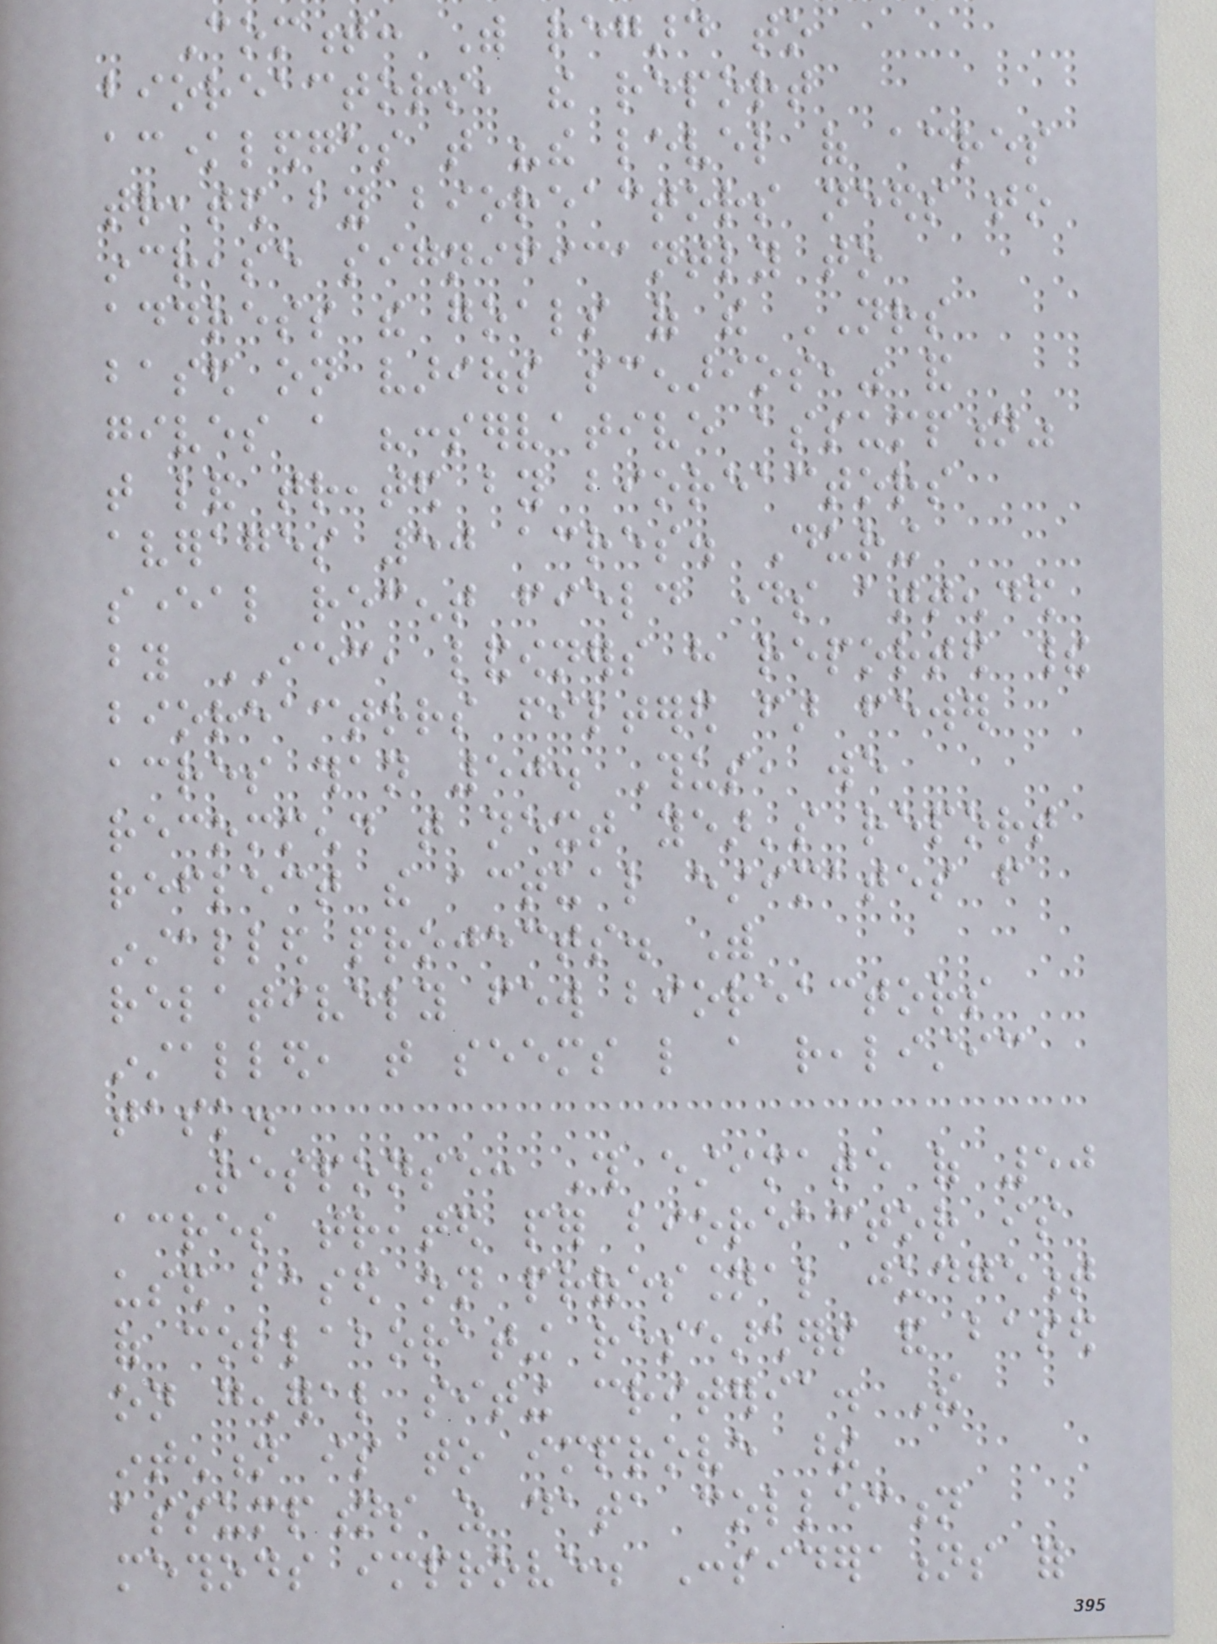Comment: With regard to
bioreactors, the report
acknowledges that "the level of acres
treated by bioreactors needs to
increase significantly to
address the goals of the NRS
based on various scenarios," and
gives a "conservative assumption"
that land treated by bioreactors
averages 50 acres. During
several recent field days attended
by IEC, landowners have reported their
bioreactors filtered far fewer
acres than 50. Thus, we
recommend that next year's report
reflect the actual estimates from
installed projects. With
relatively few bioreactors
installed, that seems like a realistic
task.
Response: This estimate of 50
acres treated per bioreactor is
used based on professional judgement
of collaborating researchers and based
on general siting criteria. The
intention is to improve these
assumptions as data collection
methods improve. Considerations for
